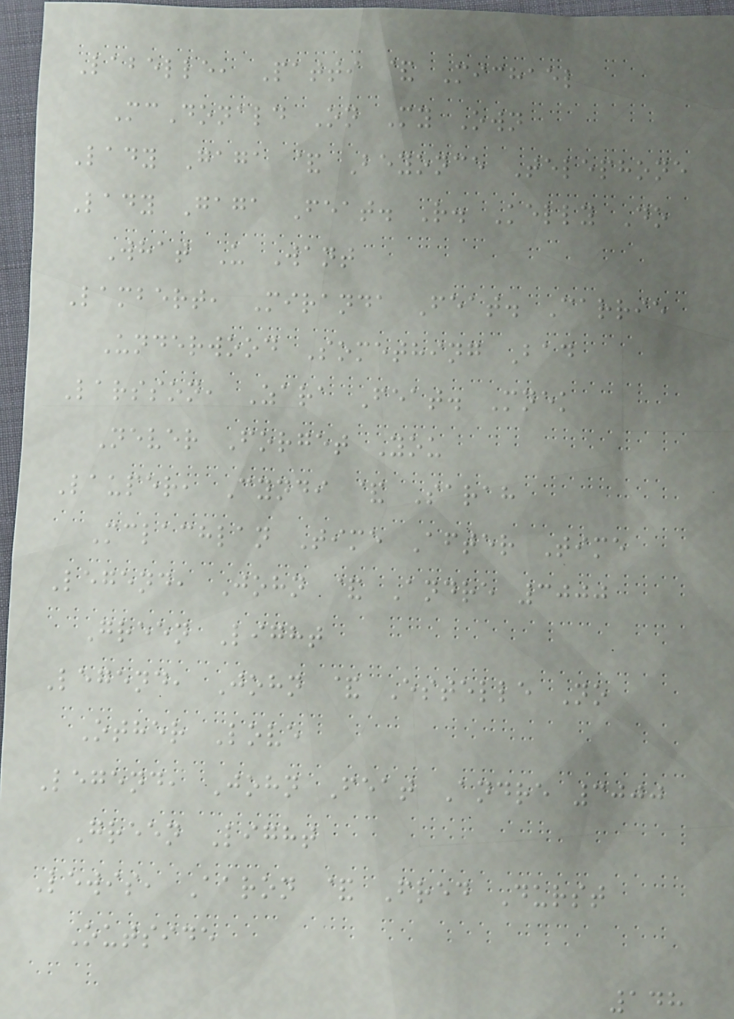Labelle, Patti & Michael
McDonald On My Own
Lady Gaga & Beyonce Telephone
Lady Gaga Feat. R. Kelly Do
What U Want
Lambert, Miranda Feat. Carrie
Underwood Something Bad
Larsson, Zara Feat. Mnek
Never Forget You
Lauper, Cyndi & Sarah
Mclachlan Time After Time
Legend, John & Andre 3000
Green Light
Legend, John & Estelle No
Other Love
Legend, John Feat Andre 3000
Green Light
Lewis, Aaron & Fred Durst
Outside
148
